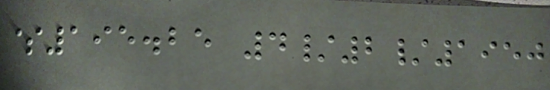$195.25 4/2/1950
